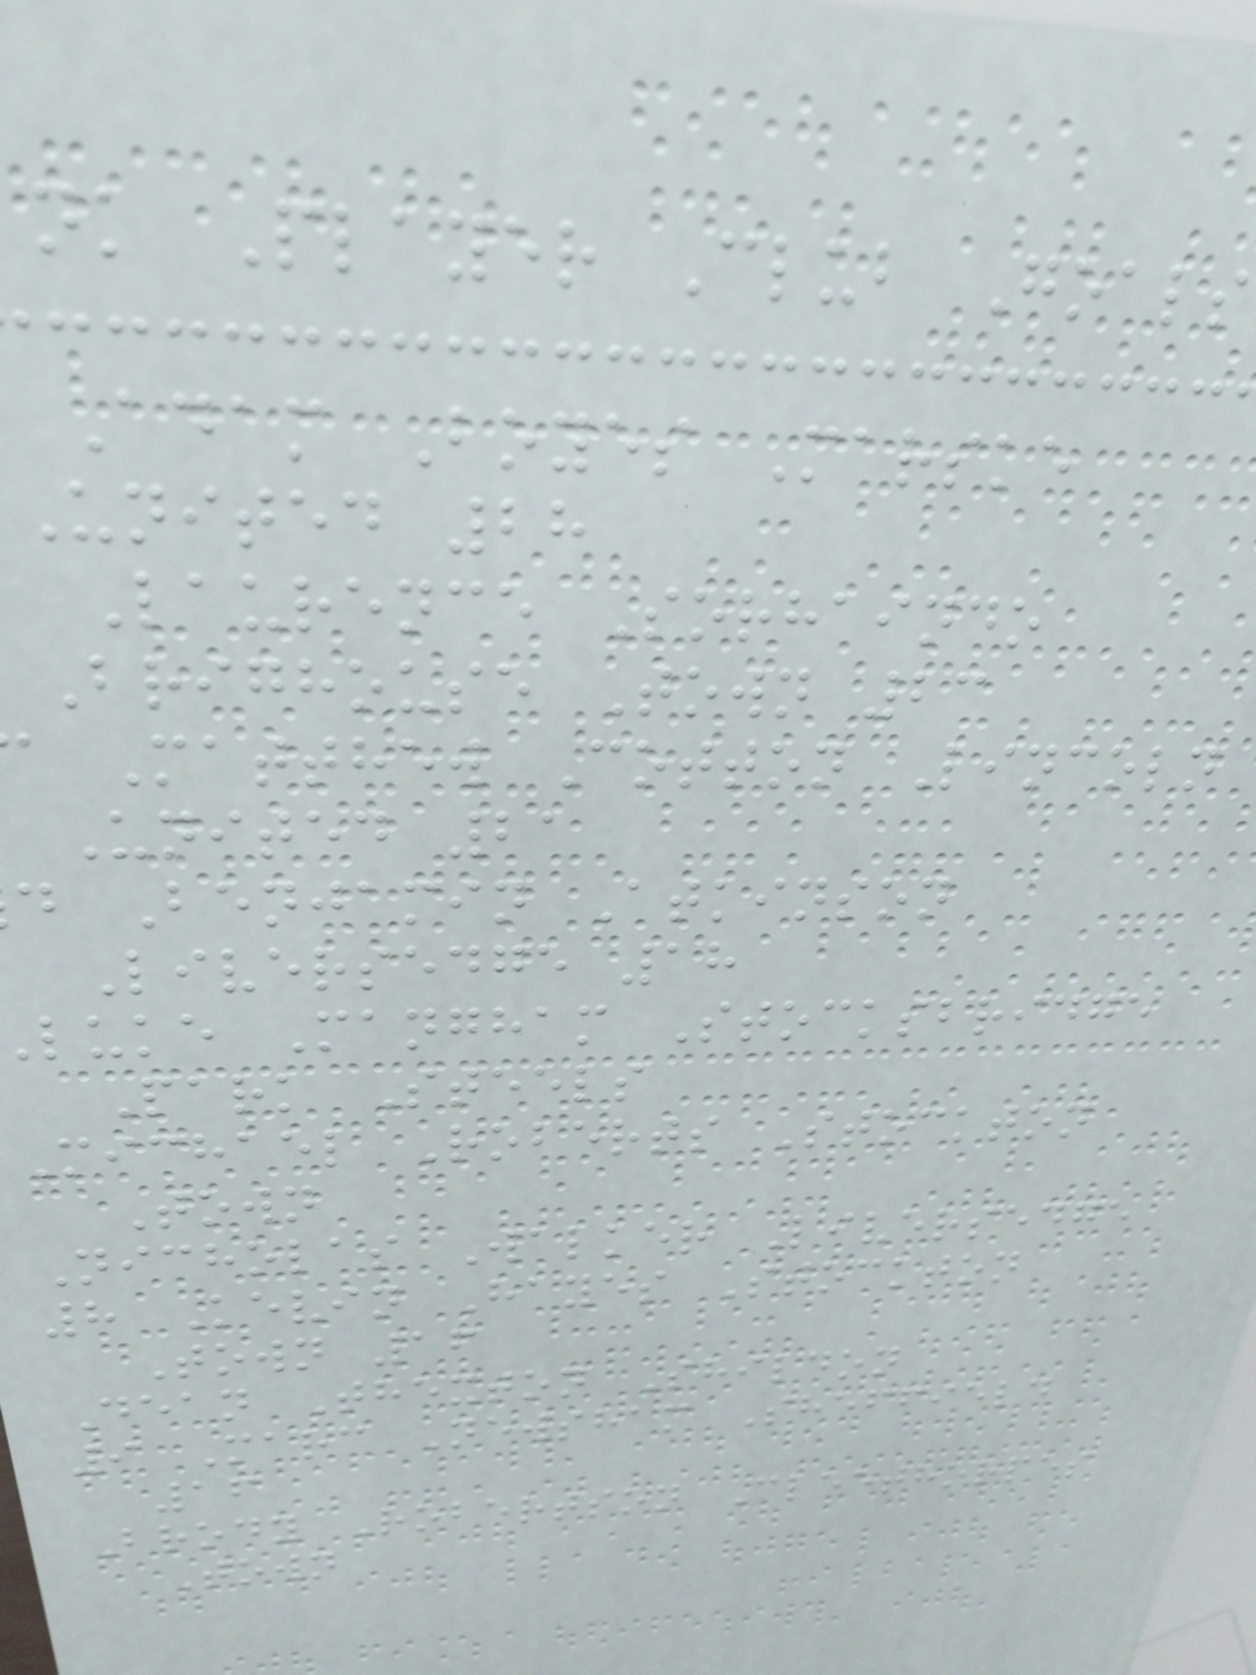nk Player Club Goals
Adam Boyes Marske
United 28
Laurence Sorhaindo
Brighouse Town 23
Matthew Cotton Lincoln
United 21
d Benjamin Atkinson
Liversedge 18
luke Mangham Stocksbridge
Park Steels
Michael Roberts Stockton
Town
Nicholas Walker Liversedge
8 Kevin Hayes Stockton
Town 16
Dean Thexton Shildon
9 Marc Newsham Sheffield
16
Brody Robertson Cleethorpes
Town
